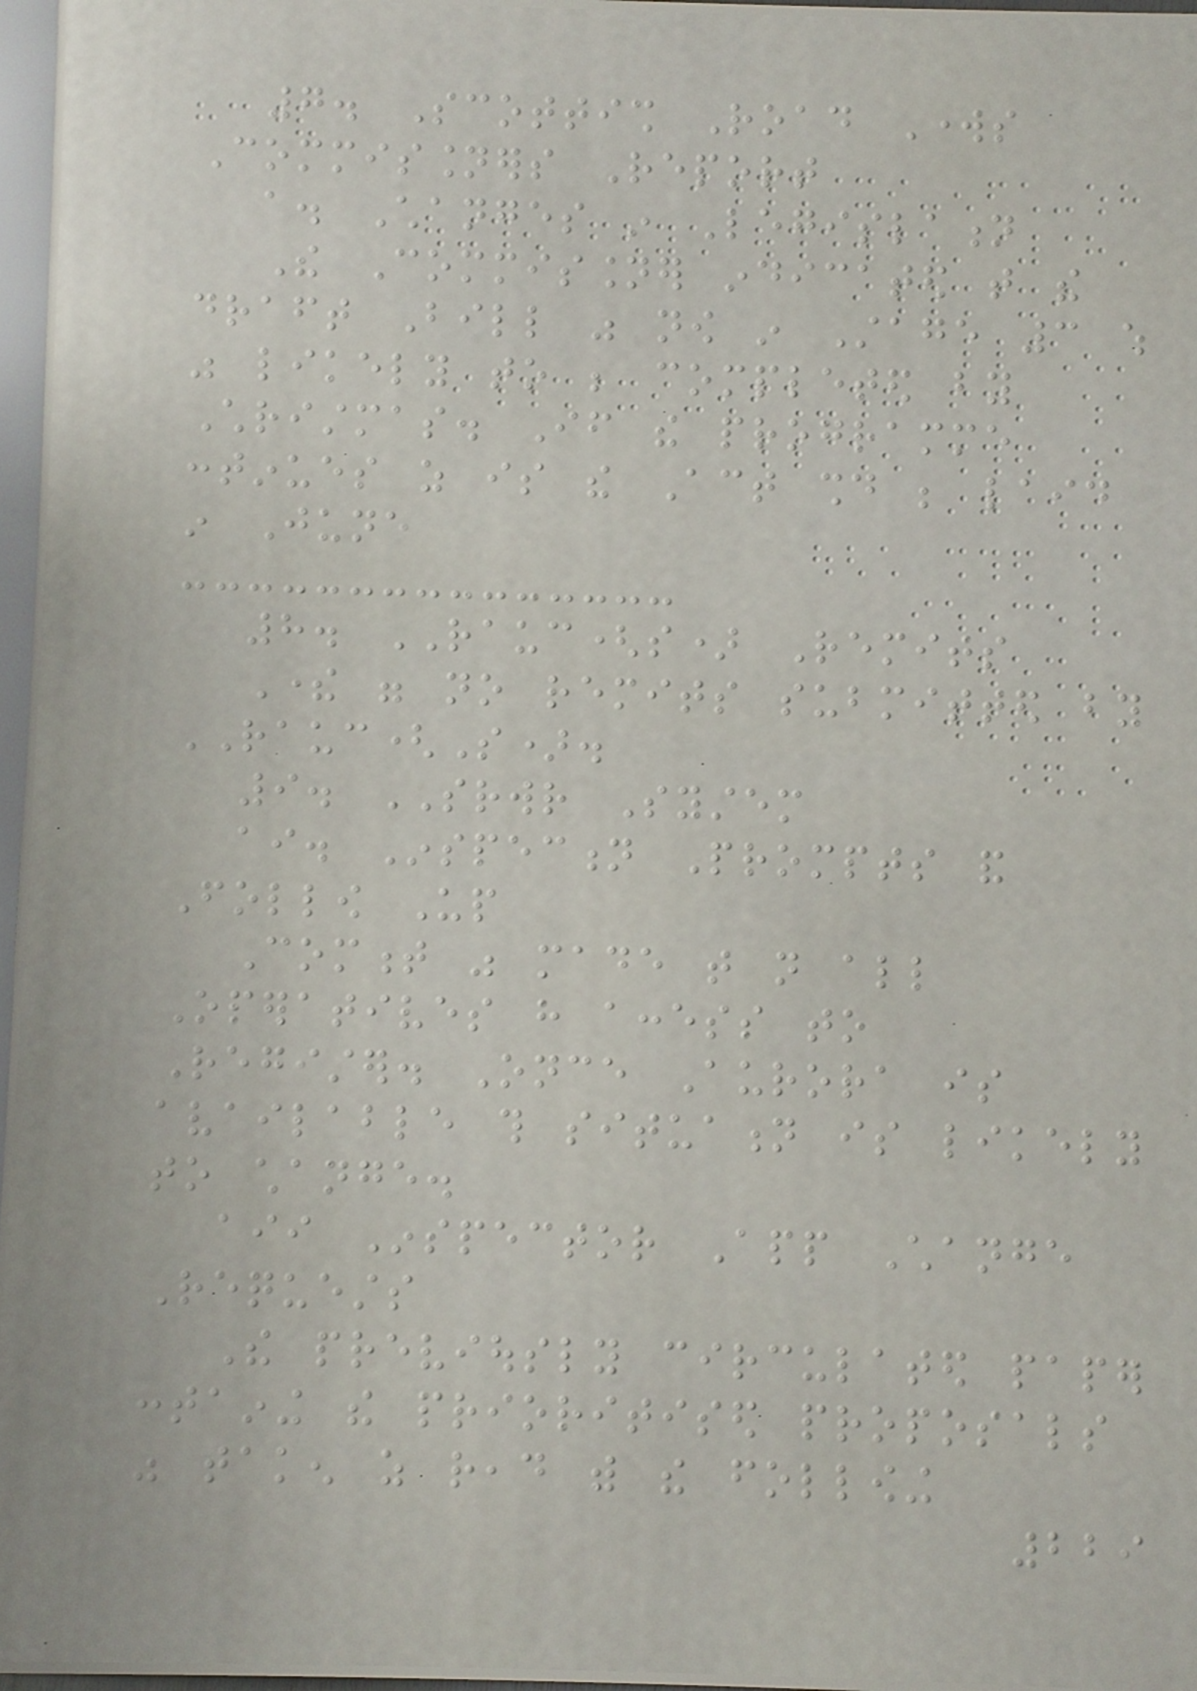7. Scottish Road Works
Commissioners Report
a. Changes in Legislation
The Commissioner indicated that the
draft Bill was now in Stage 3 which
was likely to be completed by
Christmas. If the programme
continues as is the Act should be laid
in June
8. RAUC(s) Remits
There were no remits submitted by
RAUC(S).
9. SRWR System
ai. Inspection Prompts and
Follow Up
Comment was made that not all
Operatives have access to
Register. Once Aurora is
available this situation is likely
to change.
aii Inspector App Change
Requests
The previously circulated paper
containing the prioritised proposals
was taken as read with the following
229
